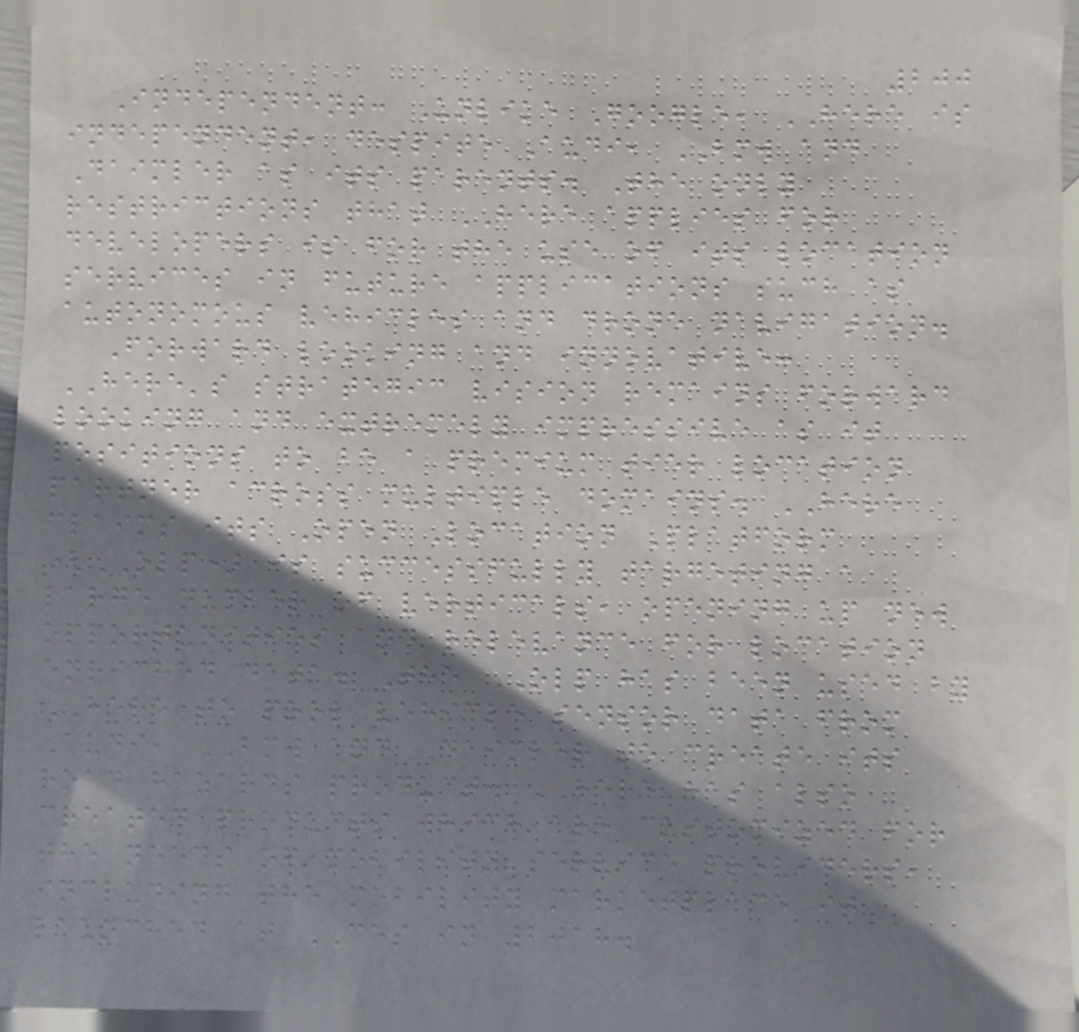200
Independent: Unlike Google, HERE is
independent, despite Audi, BMW and
Daimler as its parents. The only
restrictions that HERE applies for
developers is for the use of its location
services in future applications such as
autonomous vehicles and drone navigation.
Forward looking and innovative:
HERE's strategic vision remains forward
looking and extremely impressive as it
positions to be a premium tier location
partner across multiple domains. HERE
claims its Open Location Platform
(OLP) is successfully targeting a
large number of verticals, opening up new
opportunities and relevance for location
enriched data. The OLP has been used by
HERE to pool vehicle sensor data from
Audi, BMW and Daimler to create its
road hazards product. HERE has also
created products which are customized for
the needs of mobility service providers,
including the mobility marketplace it
launched at CES in 2018.
